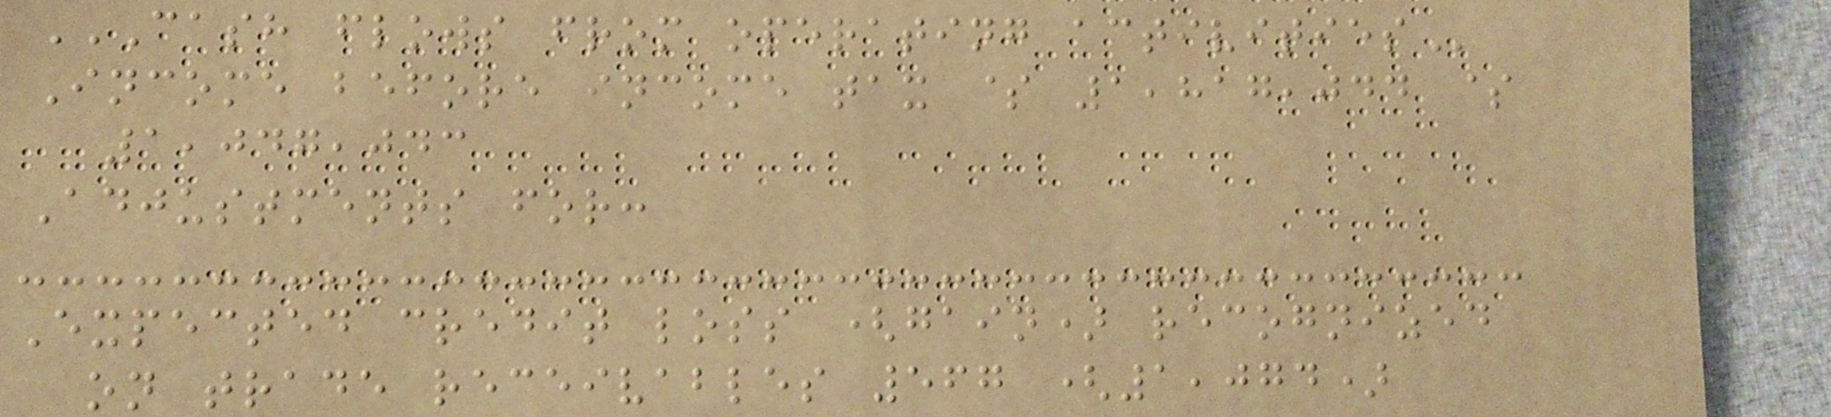CASH FLOWS FROM OPERATING ACTIVITIES
Income before income tax $ 1,817,044 $
1,047,043
Adjustments for:
Expected credit loss (gain) recognized
on trade receivables 567 (1,074)
